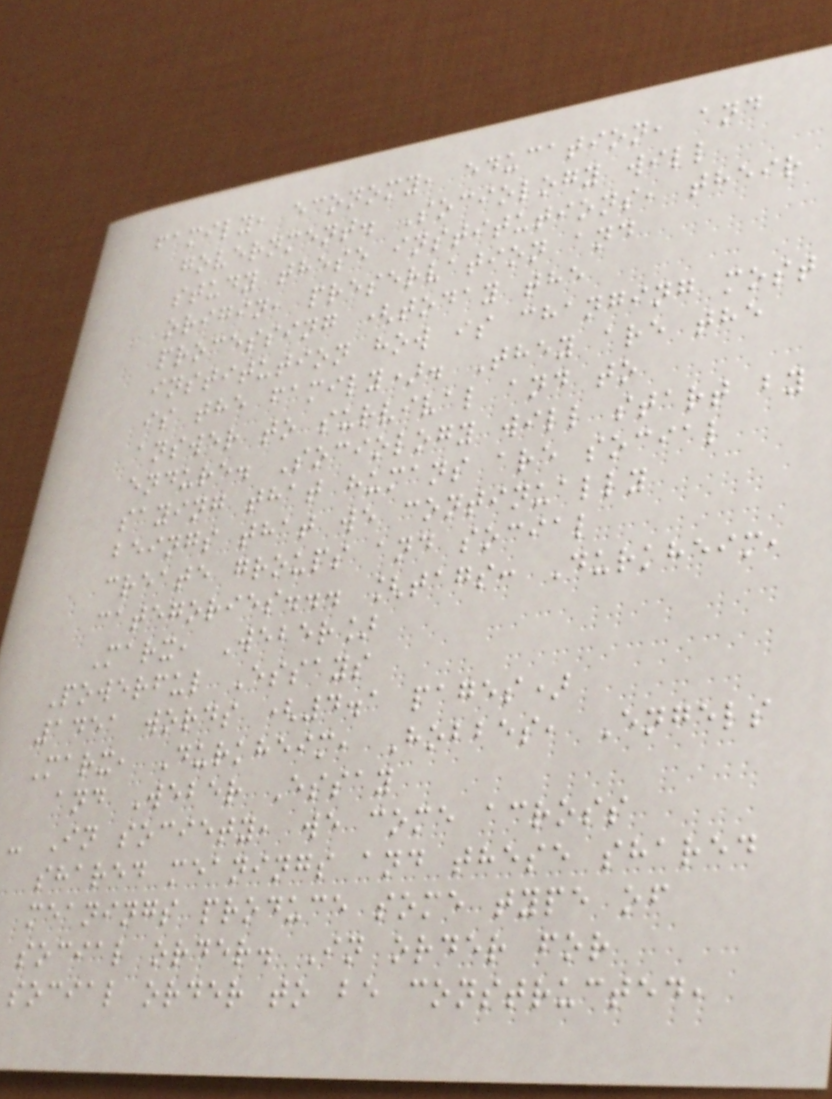family, economy, education, and
government. Sociology will
study these institutions, their
origin, preservation and
processing (today the
institution how is changing most
is the family). They are the
answer to survival and to
endure. Sociology will start by
saying that humans are social
beings that we continually
create groups and social
categories... [tags: Durkheim,
Marx, Weber]
Powerful Essays
1451 words (4.1 pages)
Marx, Durkheim, Hobbes, Engels
and Weber Essay
- In society, we come across
shared meanings and these shared
meanings produce some type of
social order. In order for
social order to be constructed,
